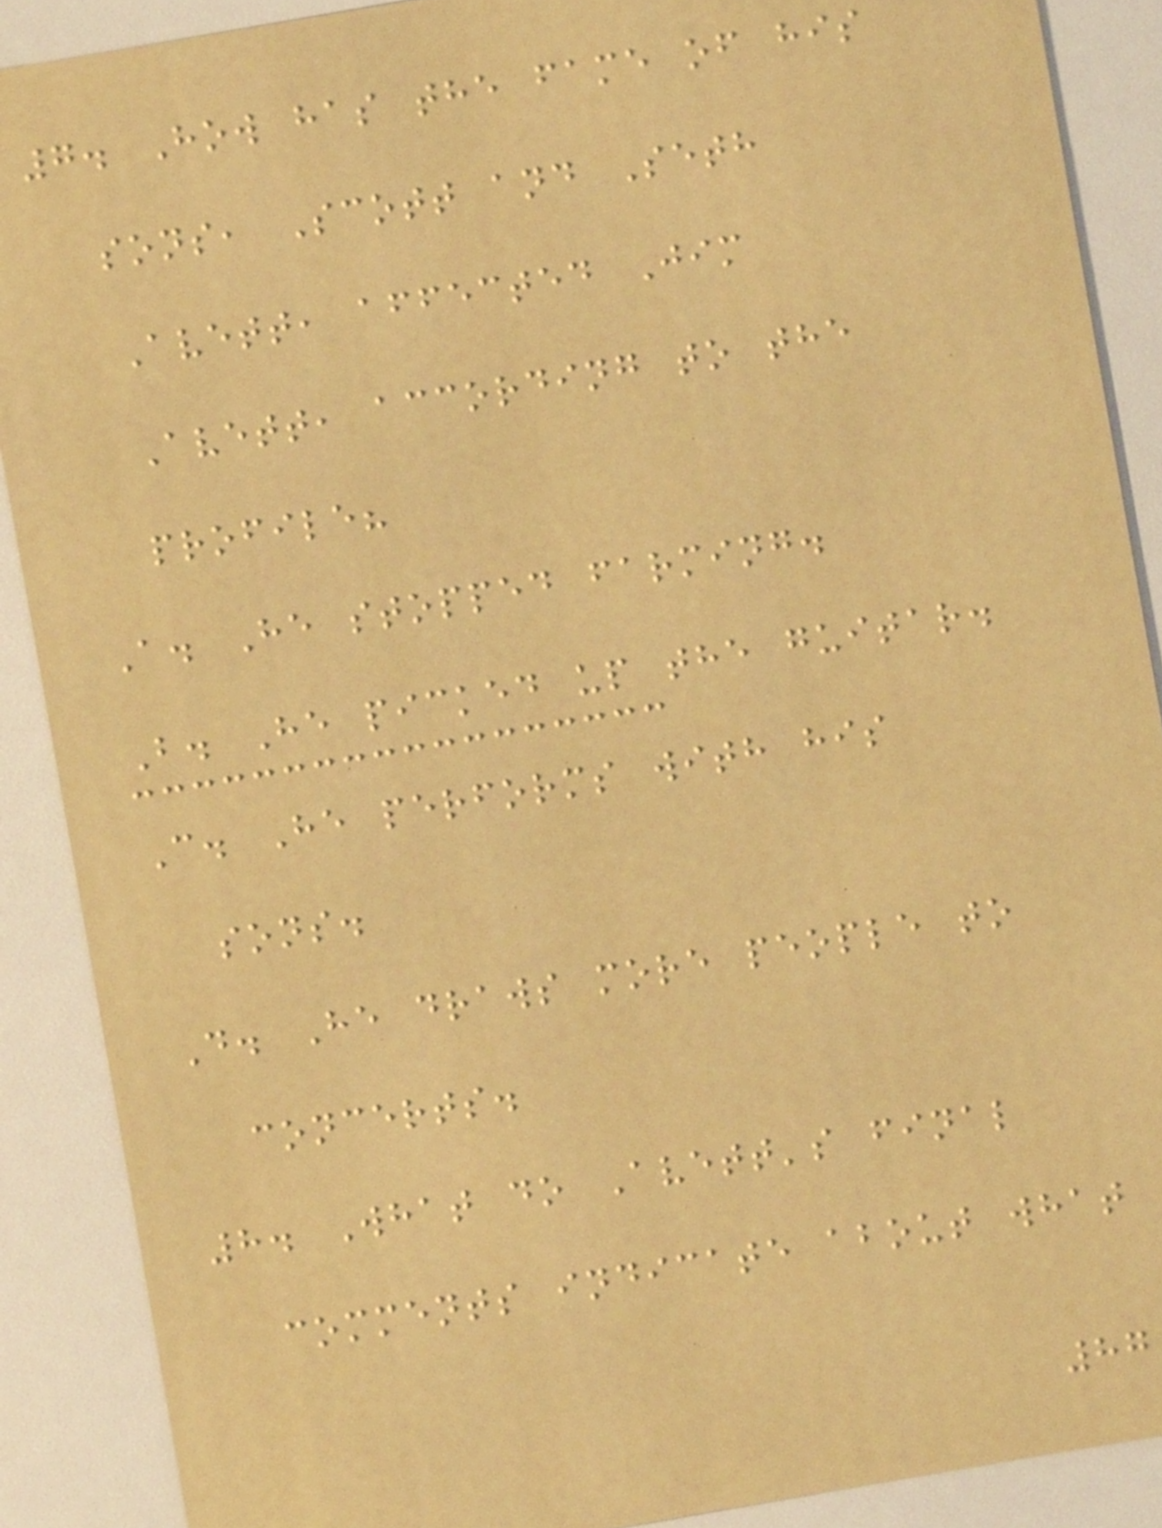7. How has the fame of his
sons, Scott and Seth
Avett, affected Jim
Avett, according to the
profile?
A. He stopped farming.
B. He picked up the guitar.
C. He performs with his
sons.
D. He draws more people to
concerts.
8. What do Avett's final
comments indicate about what
87
